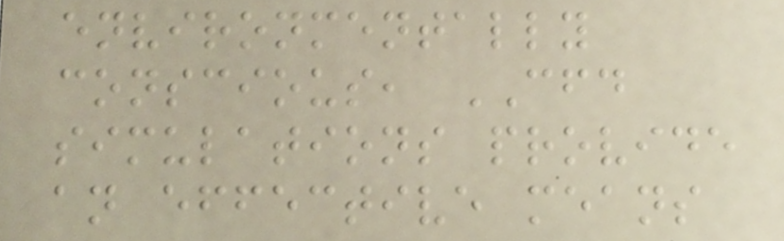environmentally
conscious, CFD
simulations provide
an effective means
